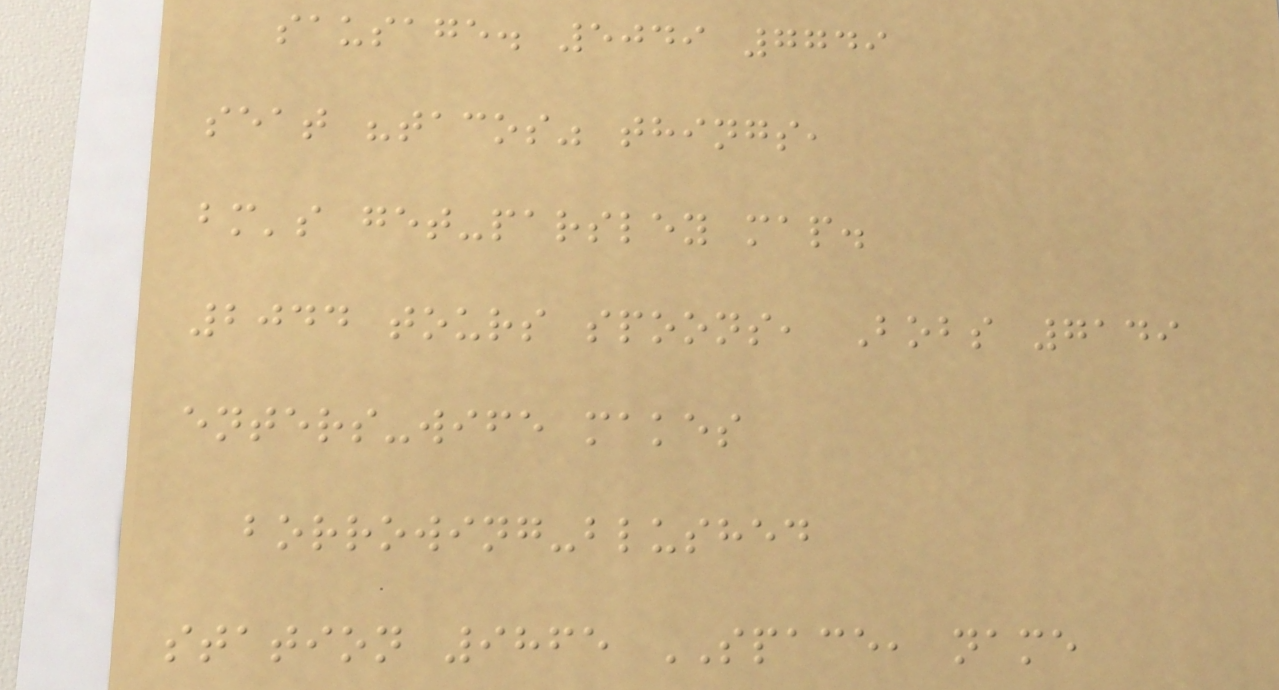sausage. 5049 7749
seat "tacos" things,
bm's get-parsley map.
2044 tours spoons, Bobs 7149
enters-wife makes
borrowing-blushed
station 9865 SPACE, name
